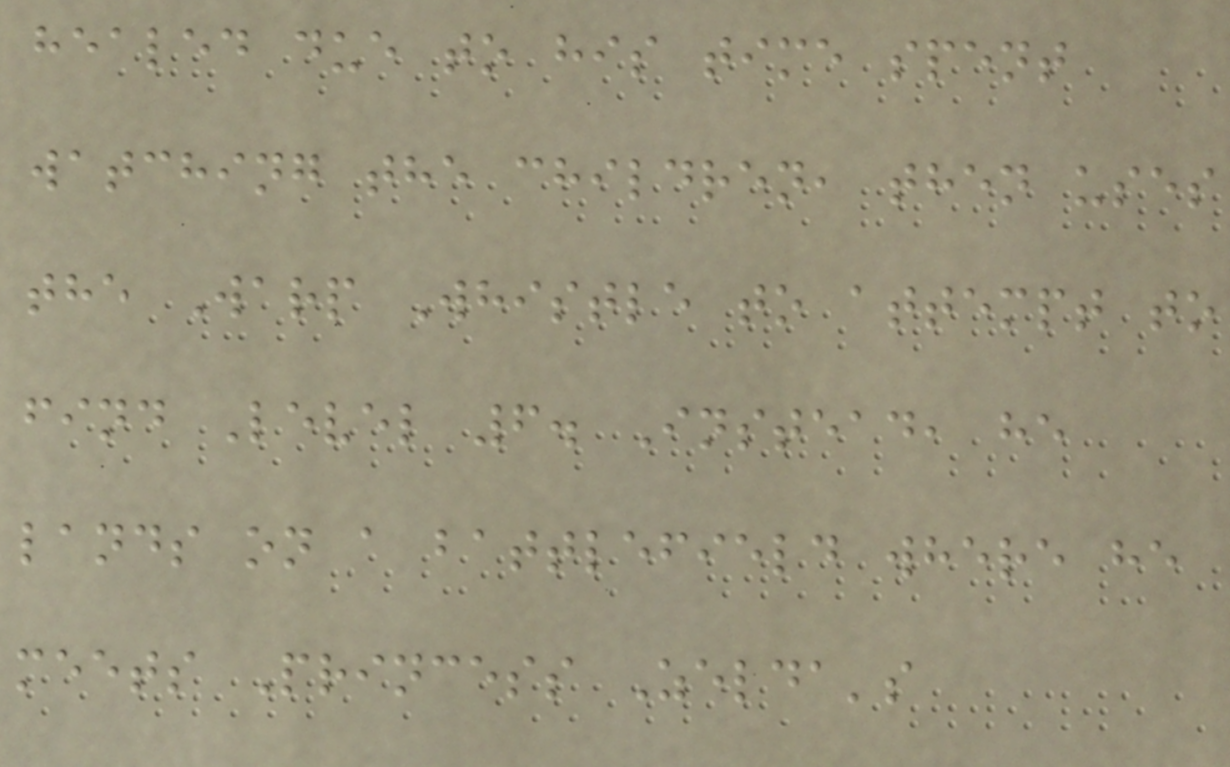healed due to his time spent
watching the children, then uses
the Warp Whistle to attempt to
find Level 6. Instead, he
lands on a battlefield where he
meets Princess Zelda's
